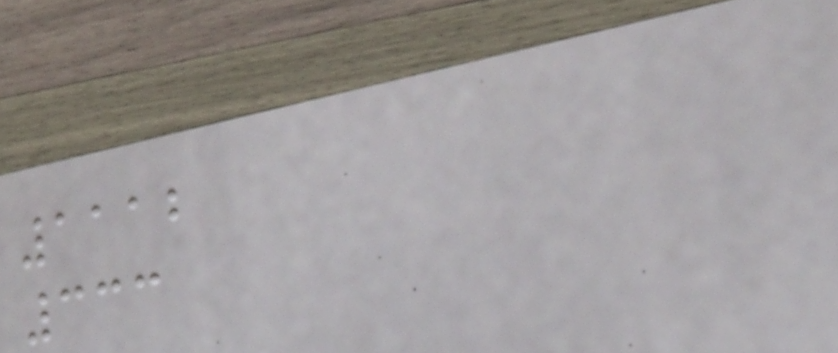1112
333
